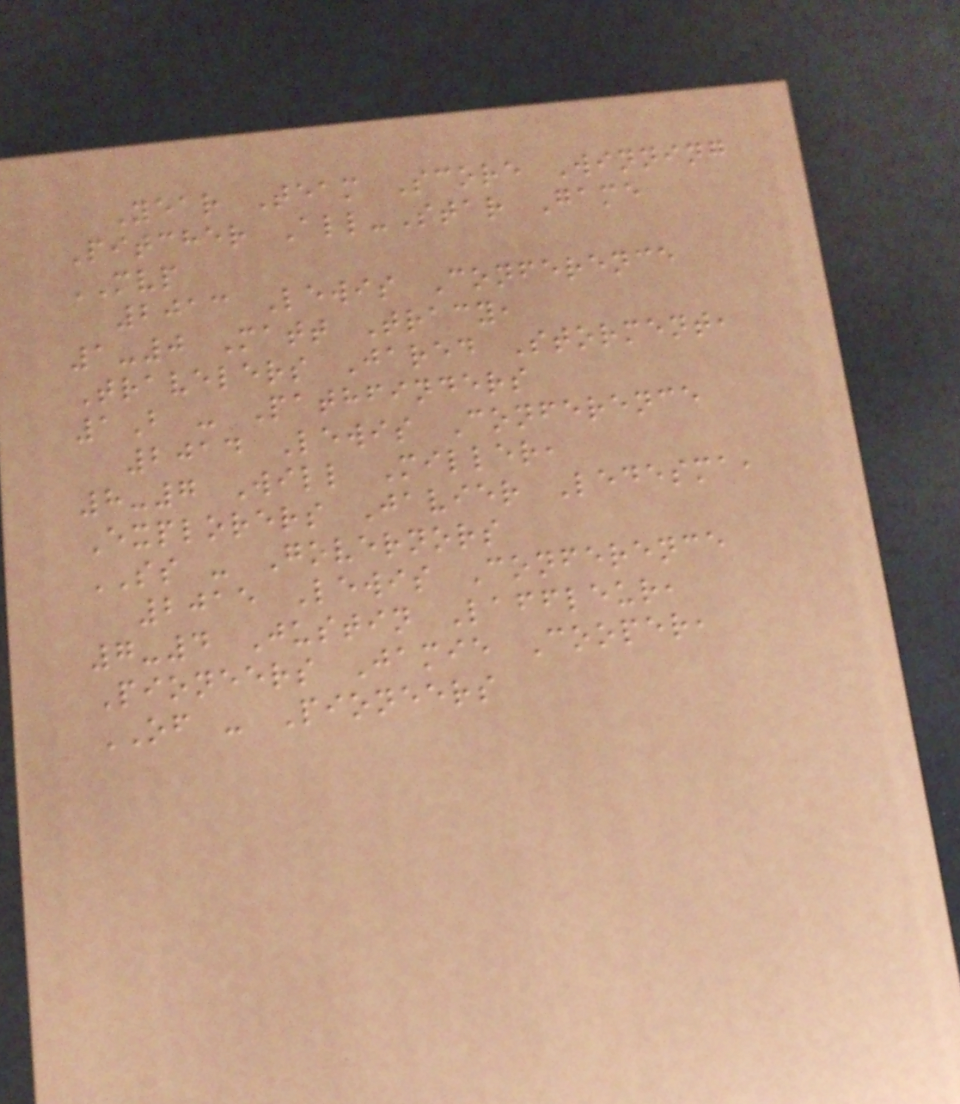Year Team Score Winning
Pitcher All-Star Game
MVP
2013 Lewis Conference
1-0 Matt Tracy,
Travelers Jared Storment,
1B - Pathfinders
2014 Lewis Conference
8-7 Will Miller,
Explorers Javier Ledesma,
SS - Governors
2015 Lewis Conference
7-4 Justin Laffleur,
Pioneers Jamie Cooper,
OF - Pioneers
